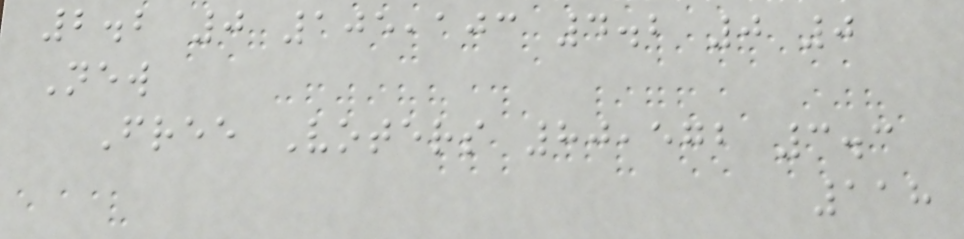2.2 0 105,103 4.2 0 0
New
Free Voters 80,572 3.3
118
